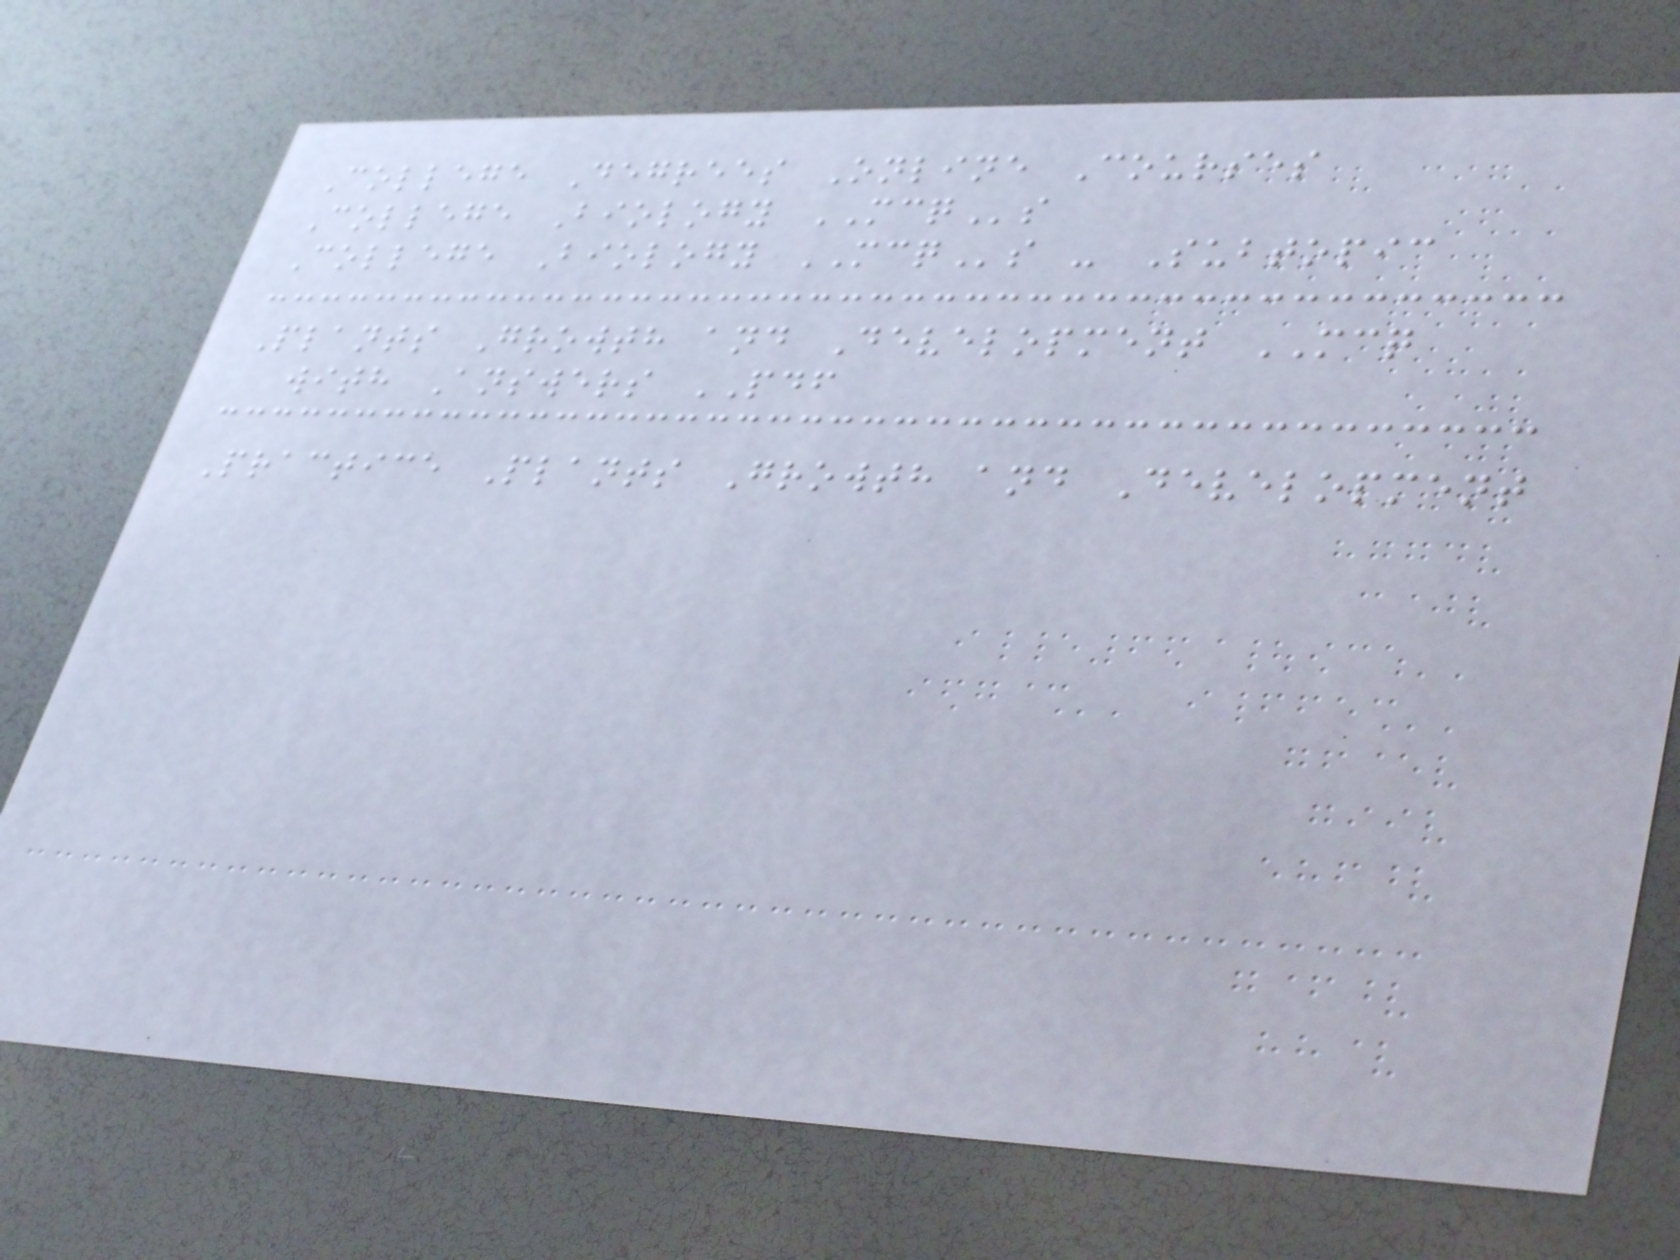College Degrees Online Courses
College Biology MCQs
College Biology MCQs - Subtopic
Plants Growth and Development MCQ
with Answers PDF
Practice Plants Growth and Development
